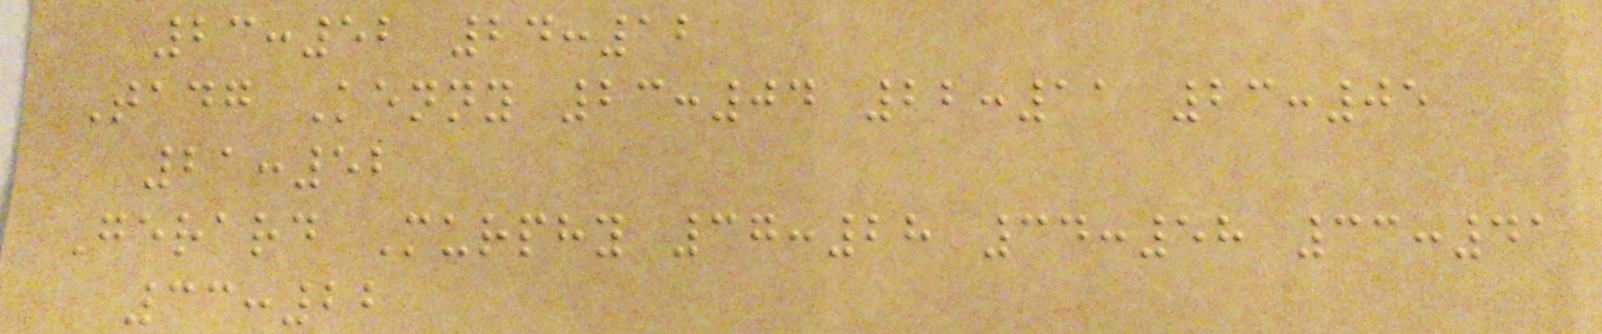23:52 24:12
Tadg Kenny 23:04 22:11 23:05
21:52
Gerard Murphy 37:28 34:58 33:41
33:22
